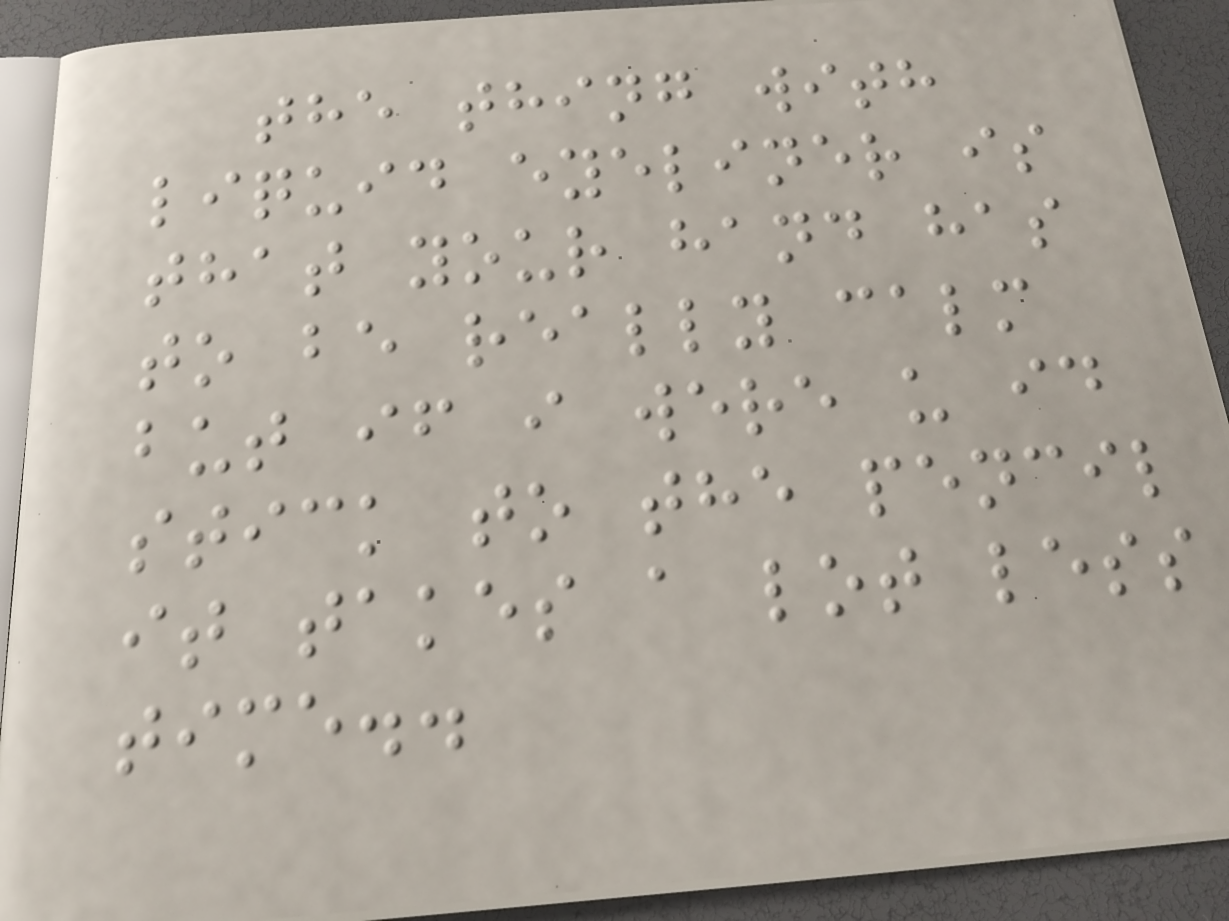the thing with
liquid eyeliner is
that your hand has
to be really calm
but if i were u id
stick to the pencil
it takes a lot less
time..
